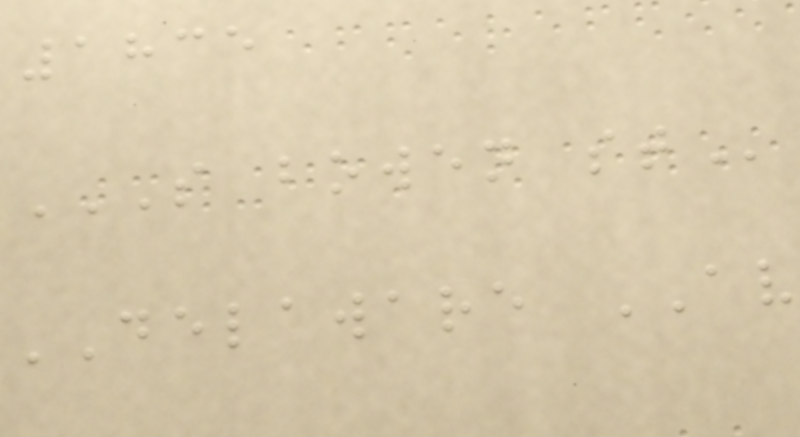1835
S BOWEN ST
DELAWARE AV
